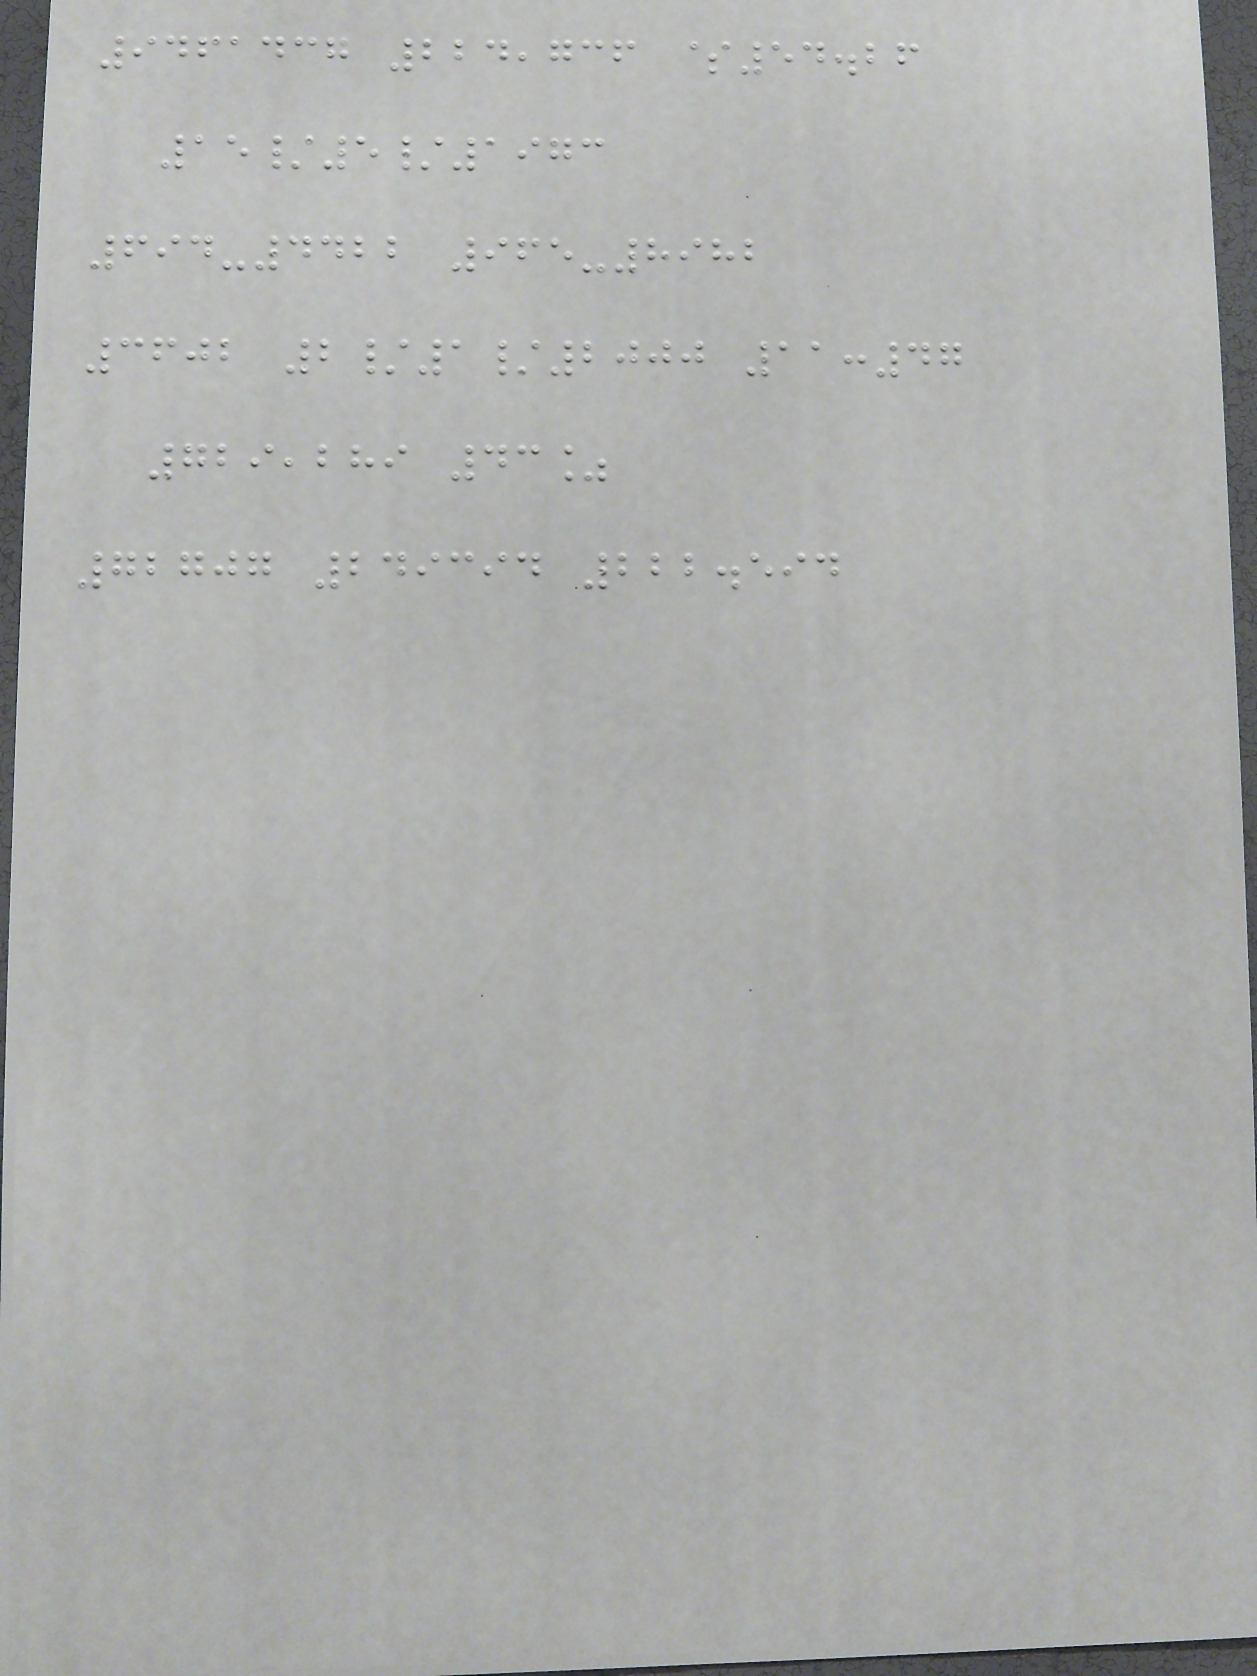9461437 224,736 $54.26
15/5/1973
694-4422 965-8982
3602 2/1/2000 11:47
729,289 43%
72707 249394 222.594
